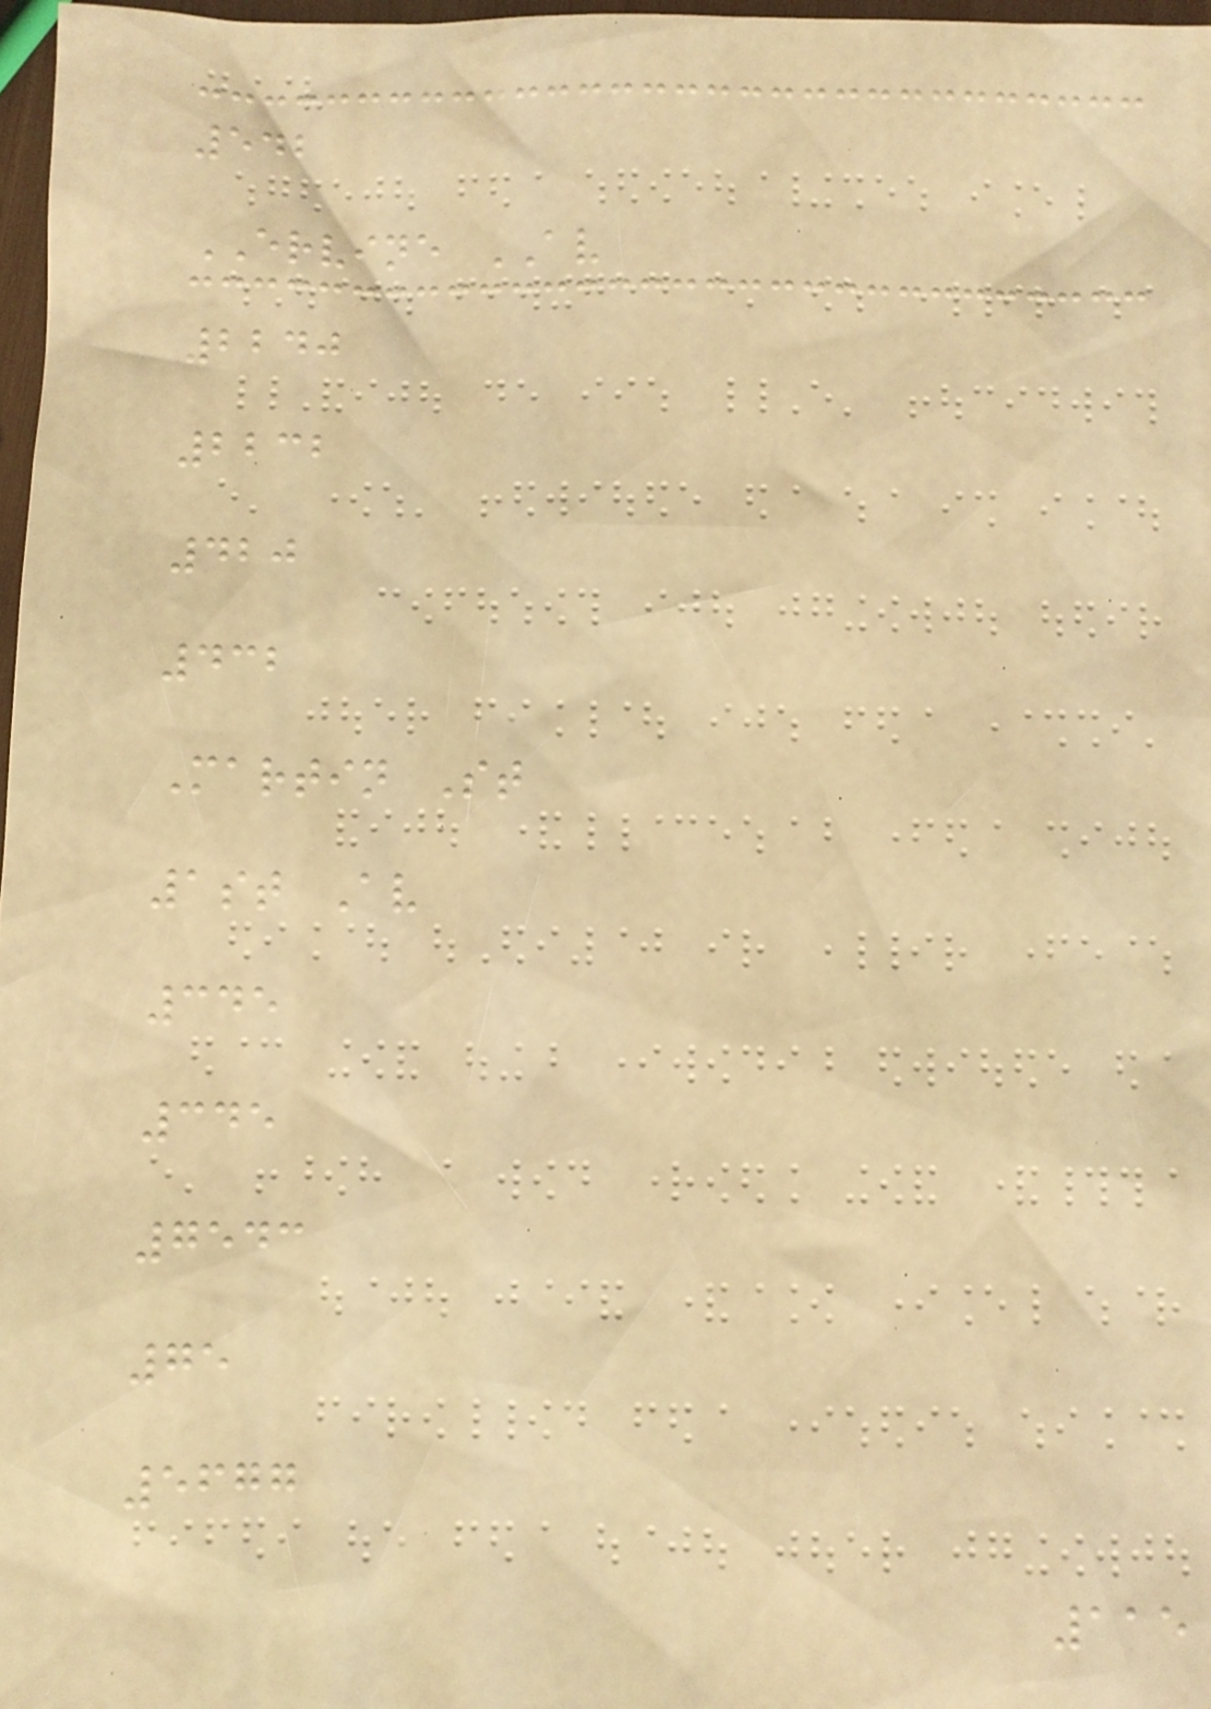542
ERVINE AV
2240
2232
420
432
Martin St
1st Av
345
345
7543
75
5677
115
